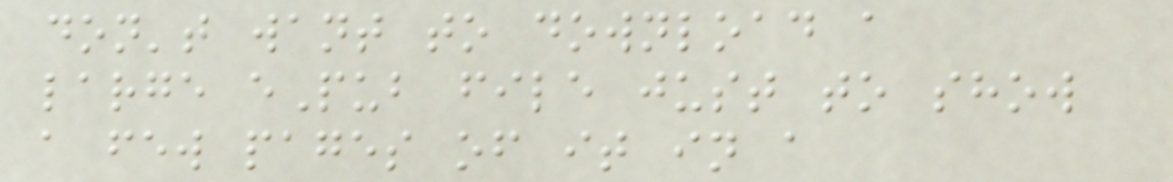don't want to download a
large ePub file just to show
a few pages of it in a
